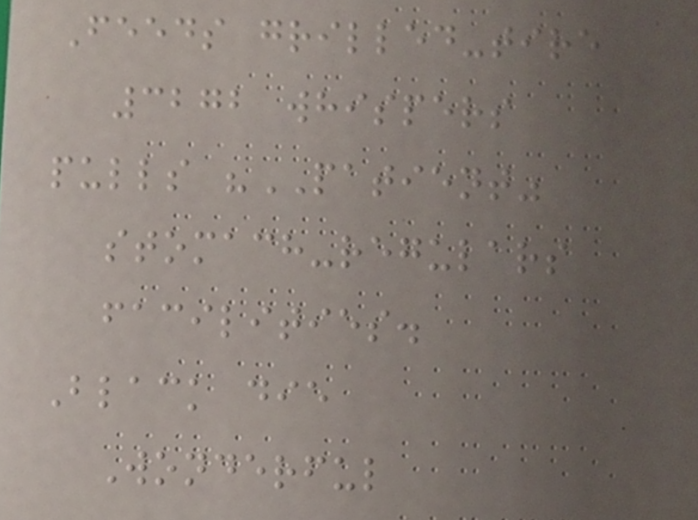Feeds grilled-tire
3272 whispers
pulls "PATIENT"
stomach-regulars
facilities.
Black die
Wonderful
